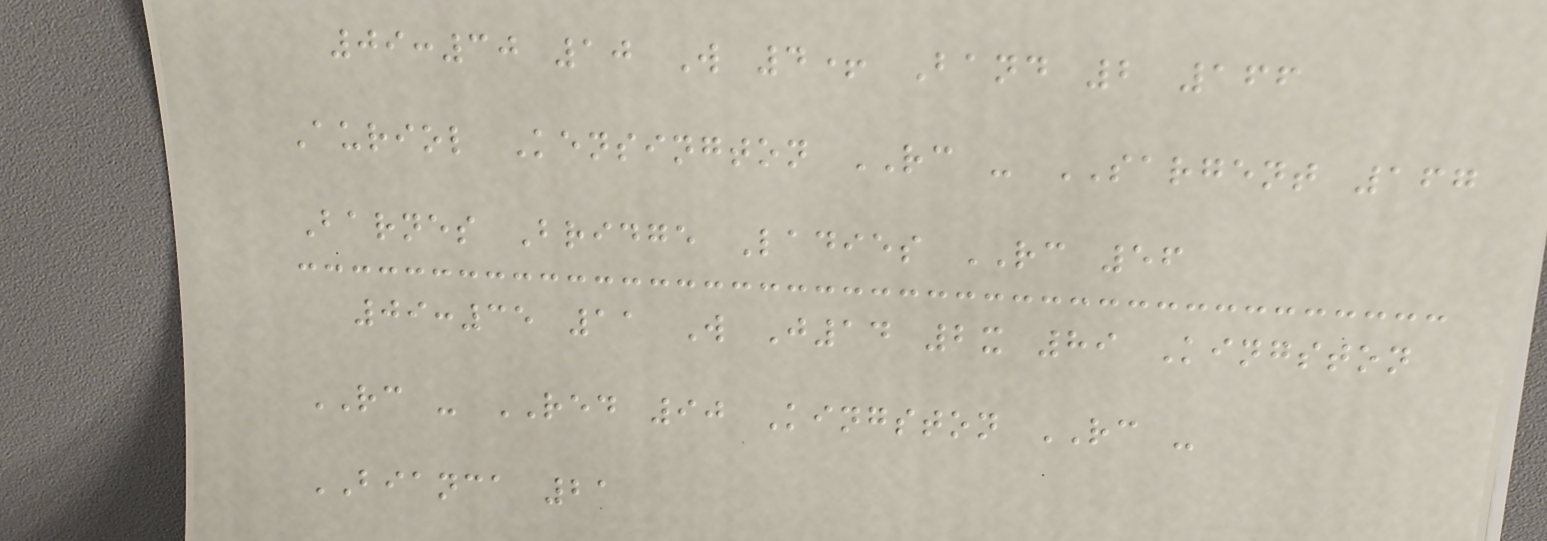09:30 10 W 4+ Band 2 166
Auriol Kensington RC - SARGENT 167
Barnes Bridge Ladies RC 56
09:35 11 W J14 2x 89 Kingston
RC - RED 90 Kingston RC -
BIANCA 21
